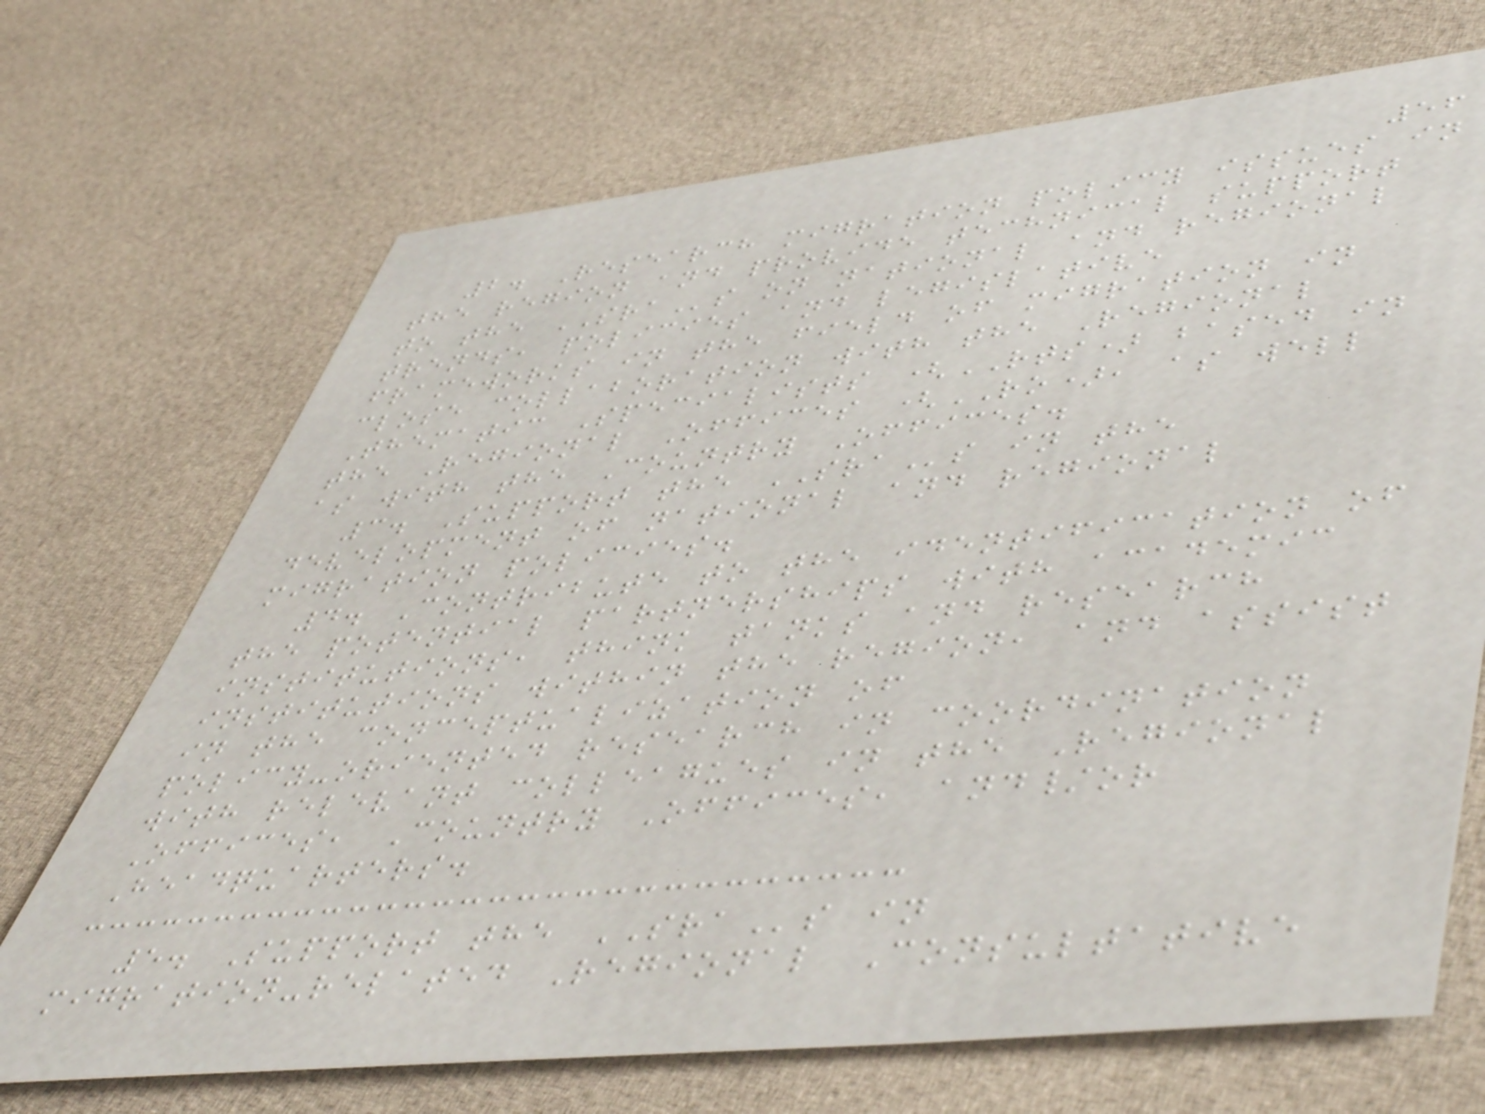56
2. Research migration policy issues in
the region and provide technical support
to the SRAs on national and regional
trends, policies and legislative
frameworks in the field of migration in
close collaboration with the Regional
Thematic Specialists (RTS) based in
the Regional Offices (RO), as well
as with the Country Offices.
3. Support the SRAs in the
development of national and regional
migration policies.
4. Contribute to the identification of
the potential partnerships with academic
institutions, think tanks and research
institutions within the region, and assist
in the conceptualization of
policy-oriented research in coordination
with relevant colleagues in the Regional
Offices, Country Offices, and/or
Headquarters.
5. Support the SRAs in
migration-related Regional Consultative
